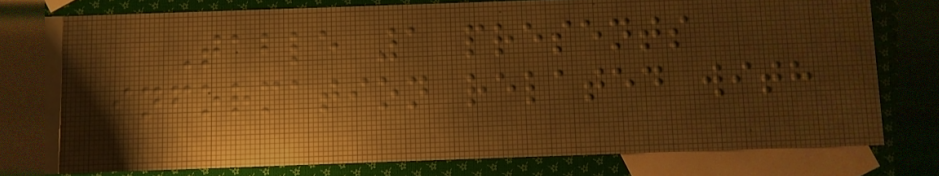Table 1 presents
information related with
